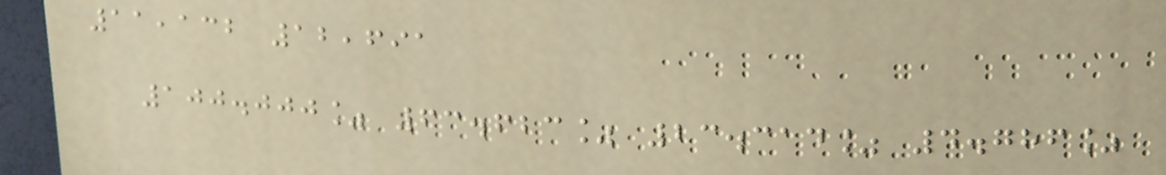11,132 12,691
100.000% 63.623% 23.314% 4.786%
